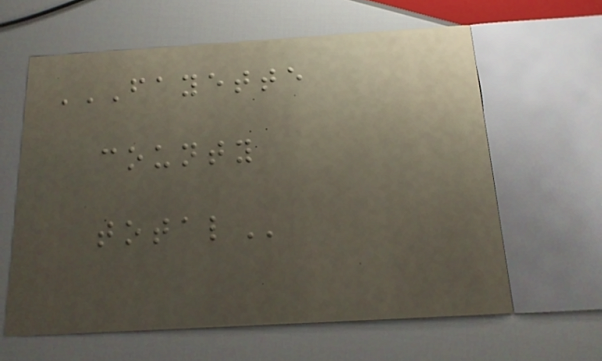FAYETTE
COUNTY
TOTAL
